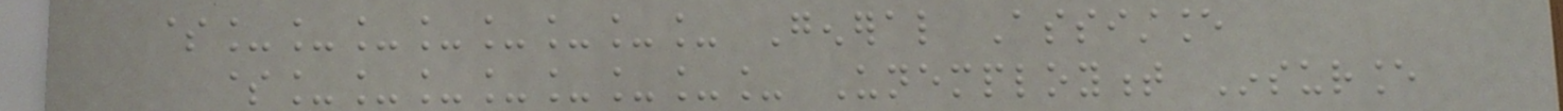$________ General Assistance
$________ Unemployment Insurance
